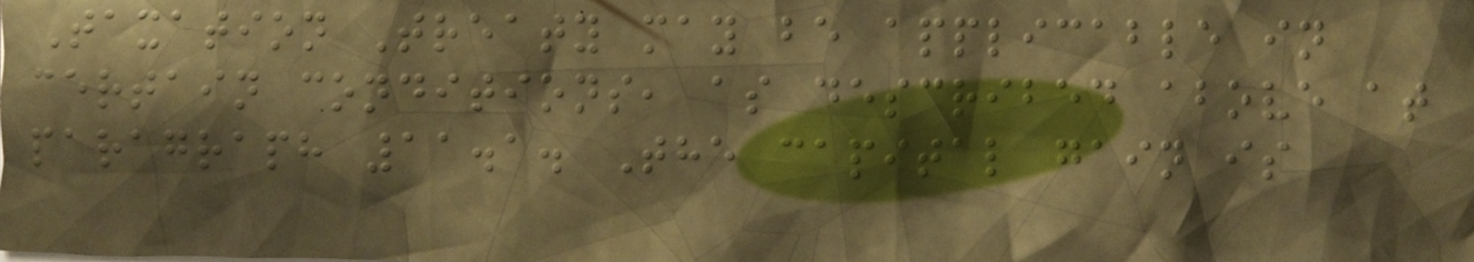Taxation Treaty may be applicable in
certain conditions, as described above at
paragraph 11.1. The capital gain is
